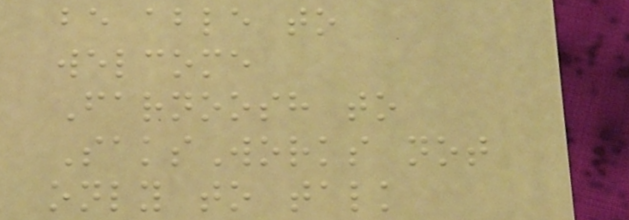be able to
welcome
Farnoosh to
SaksWorks not
only to talk
